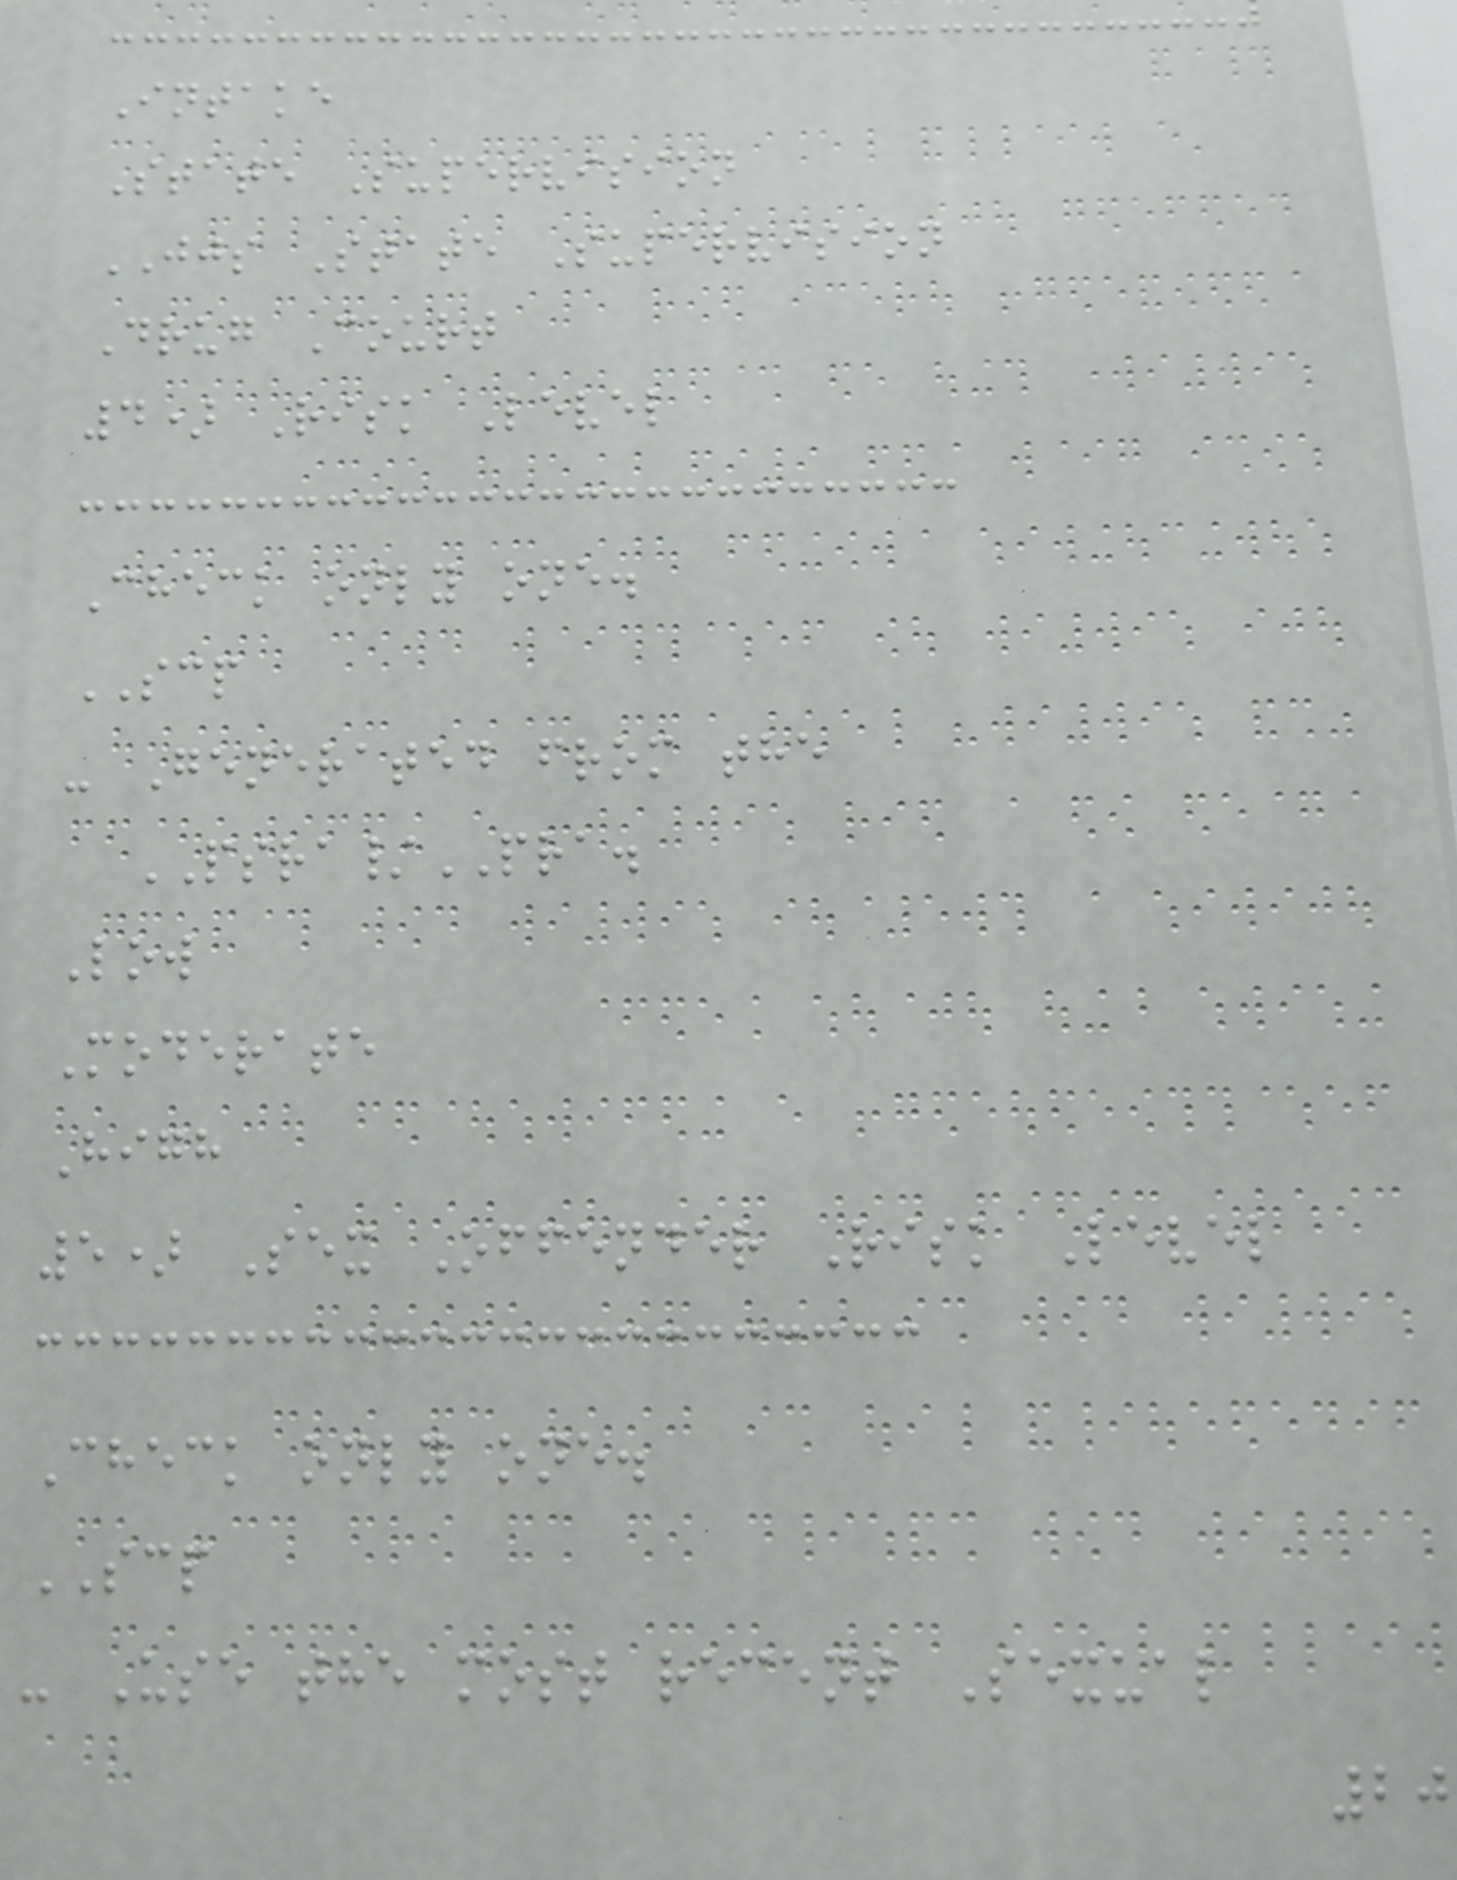Intake
State Supervision
JJS State Supervision
Drug Court
4) Risk Level
Check only one.
SCP
- Generated from the
PSRA/PRA.
Low
Moderate
High
5) Sex Offender Risk Level
Check only one.
SCP
- Use the most recent Sexual
20
